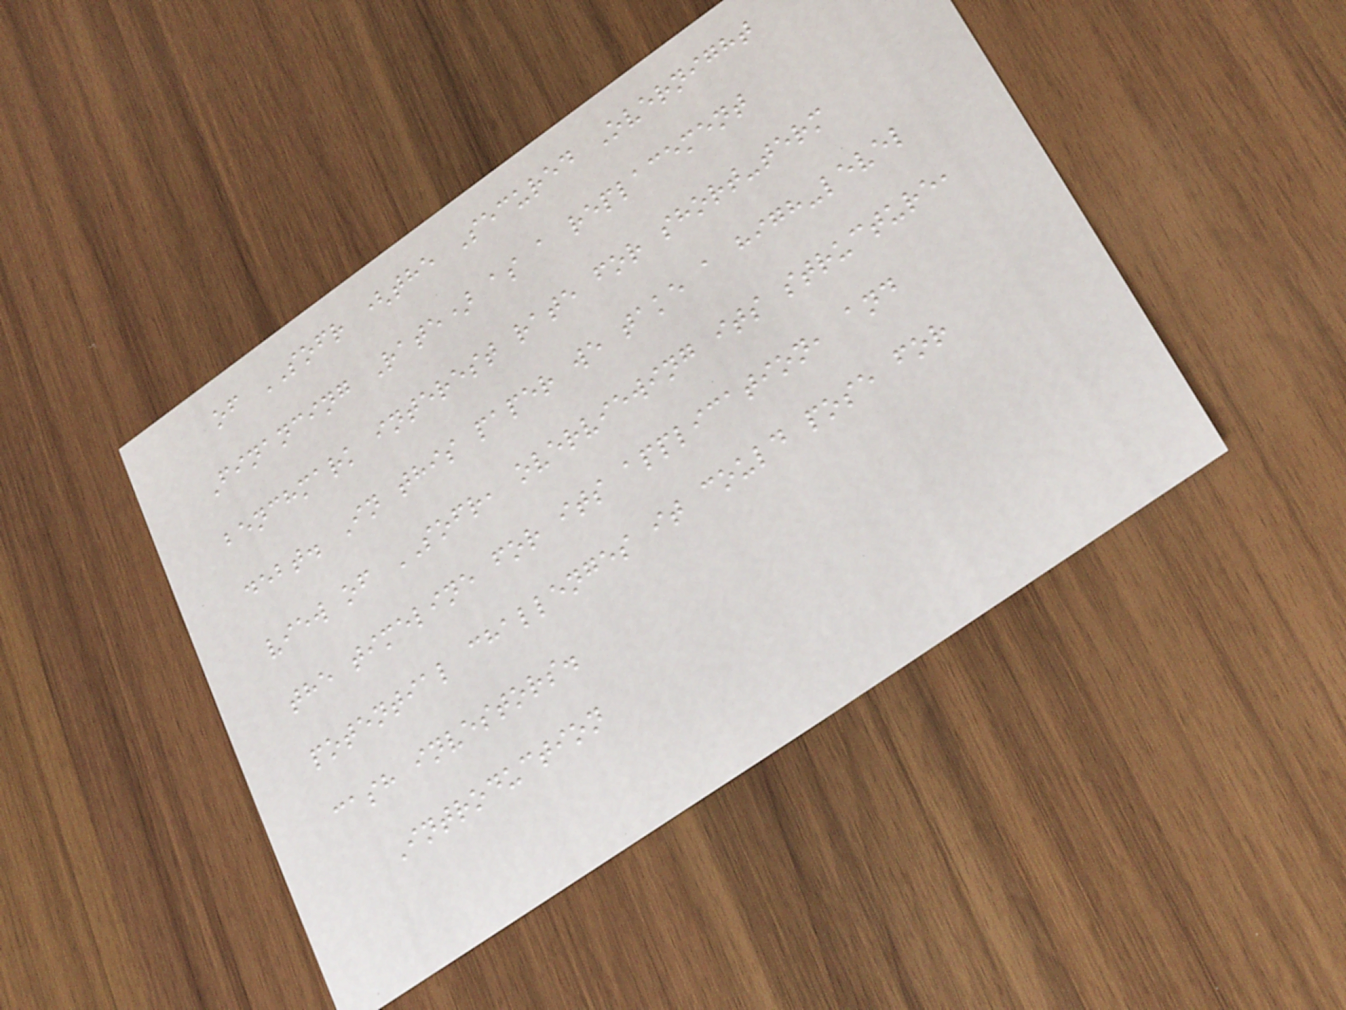of SOFR (the Secured Overnight
Financing Rate) as a replacement
benchmark interest rate for short-term
debt. In this paper we take a high-level
view of SOFR, overviewing its structure,
the timeline for its application, and
potential challenges it could pose for
cash investors.
Introduction
